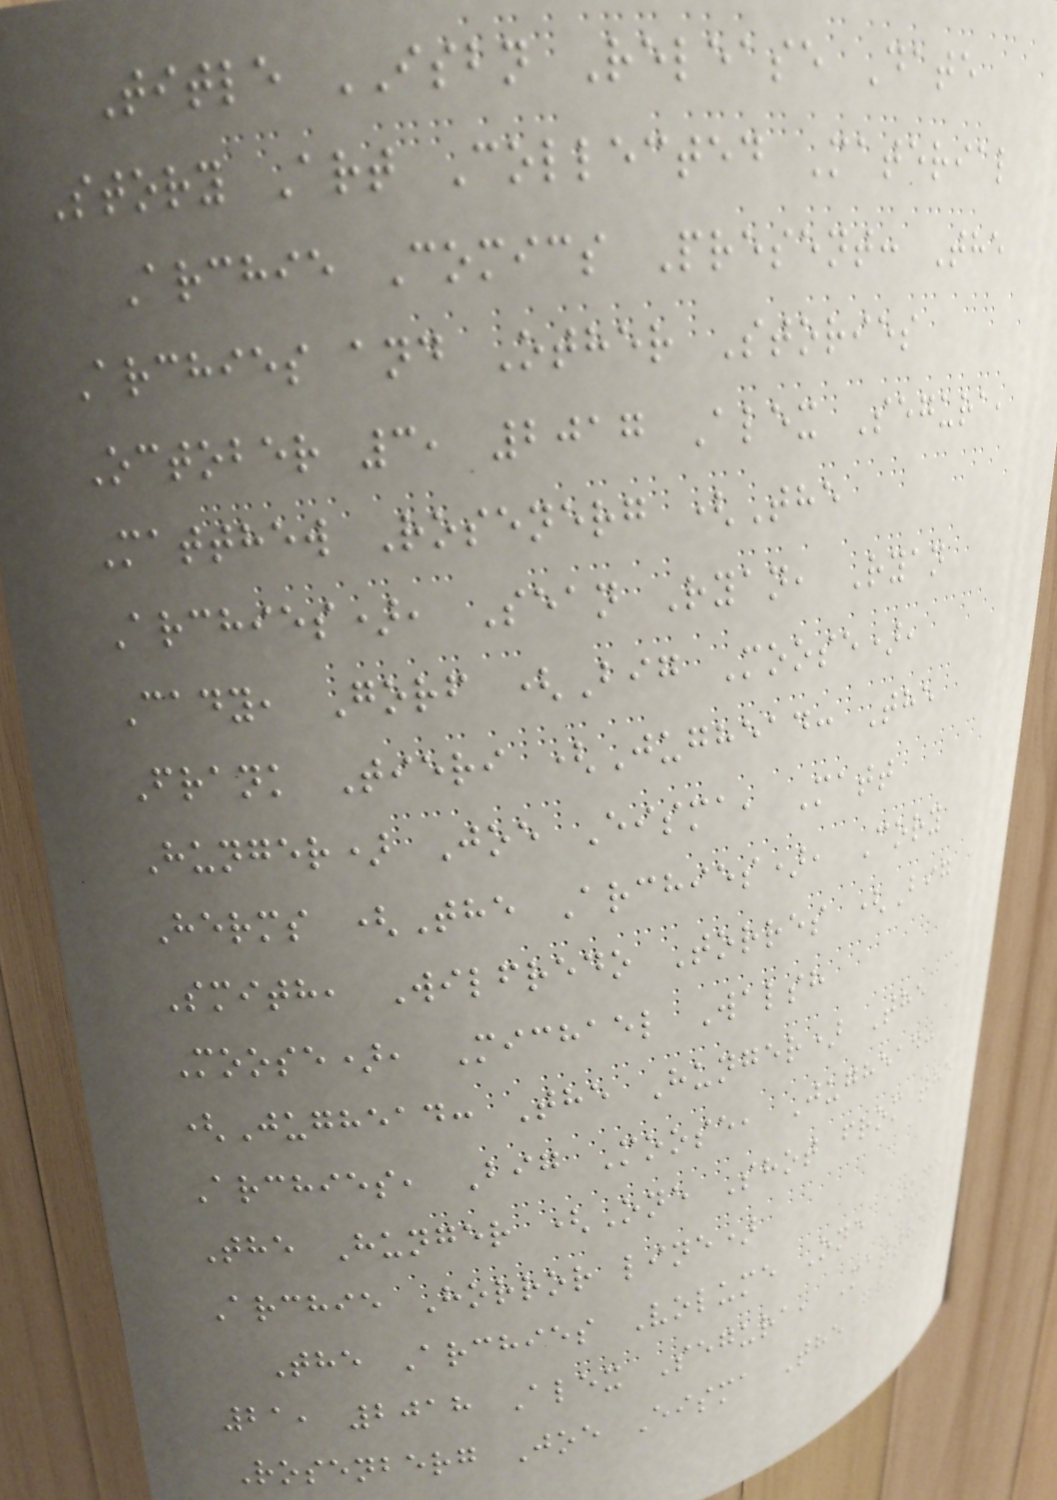Title ISBN Release Date
Story Art Collected Material
Archie Comics Present: The
Archies and Other Stories
October 3, 2017 Alex Segura,
Matthew Rosenerg (The
Archies), Sean Ryan, Ryan
Cady, Gorf (Big Moose),
Frank Tieri (Jughead: The
Hunger) Joe Eisma, Matt
Herms (The Archies), Cory
Smith, Wilfredo Torres (Big
Moose), Michael Walsh
(Jughead: The Hunger) The
Archies, Big Moose, Jughead:
The Hunger (One Shot from the
Archie Horror line)
The Archies Volume One June
21, 2018 Alex Segura, Matthew
Rosenberg Joe Eisma The
